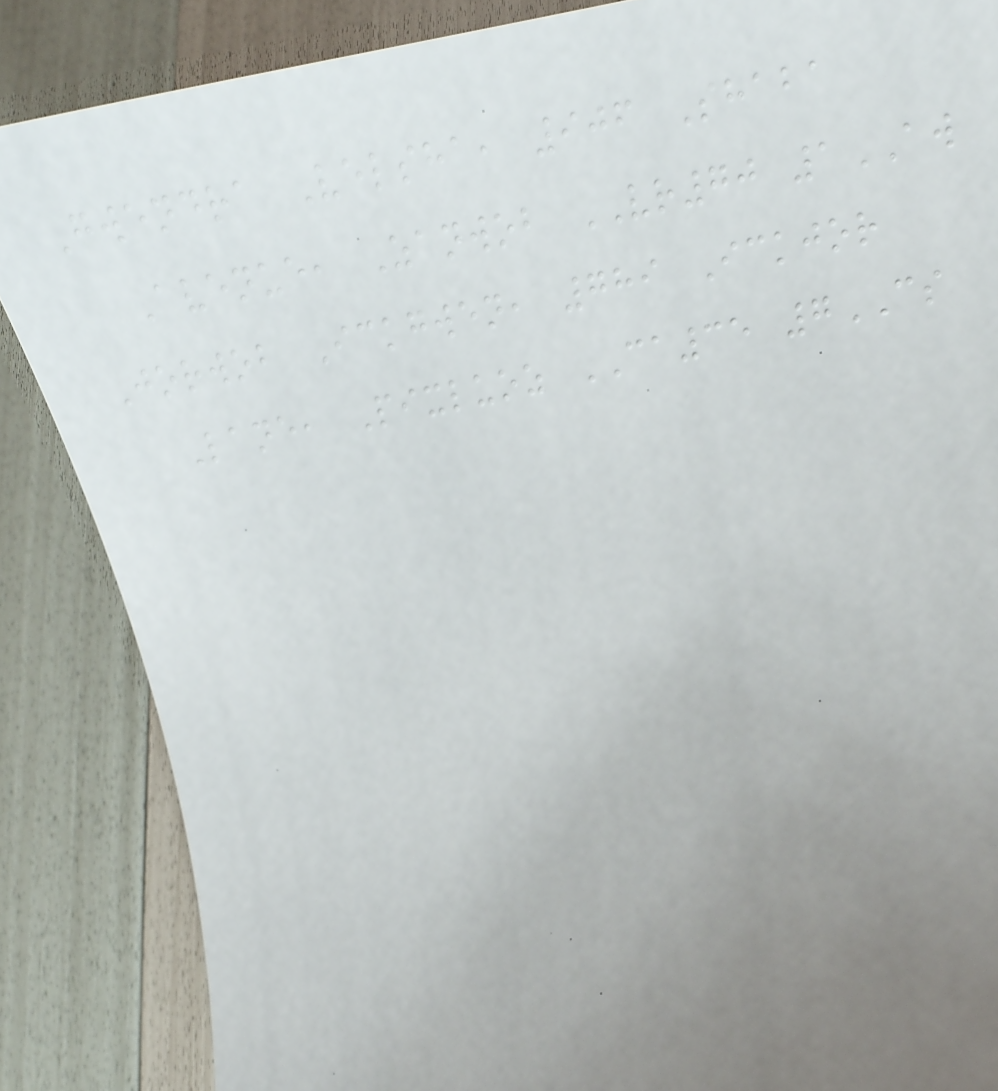Gwendra Velsha, 906 Shaba
Avenue, Zanwob VR70 1AW
Jorwob Ickgwen, 789 Ickjor
Lane, Pixluoz CA35 7CS
